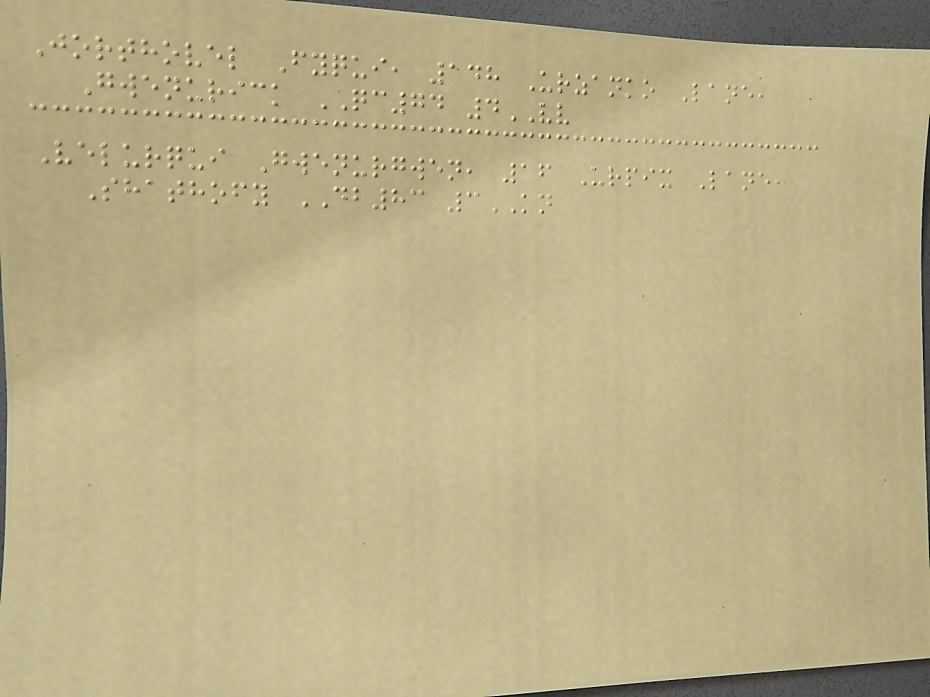Jorthovel Fyqui, 148 Urzanko Lane,
Gwenurick QC74 4VV
Velurqui Gwenurgwen, 16 Urpix Lane,
Shathofy DB83 3KN
